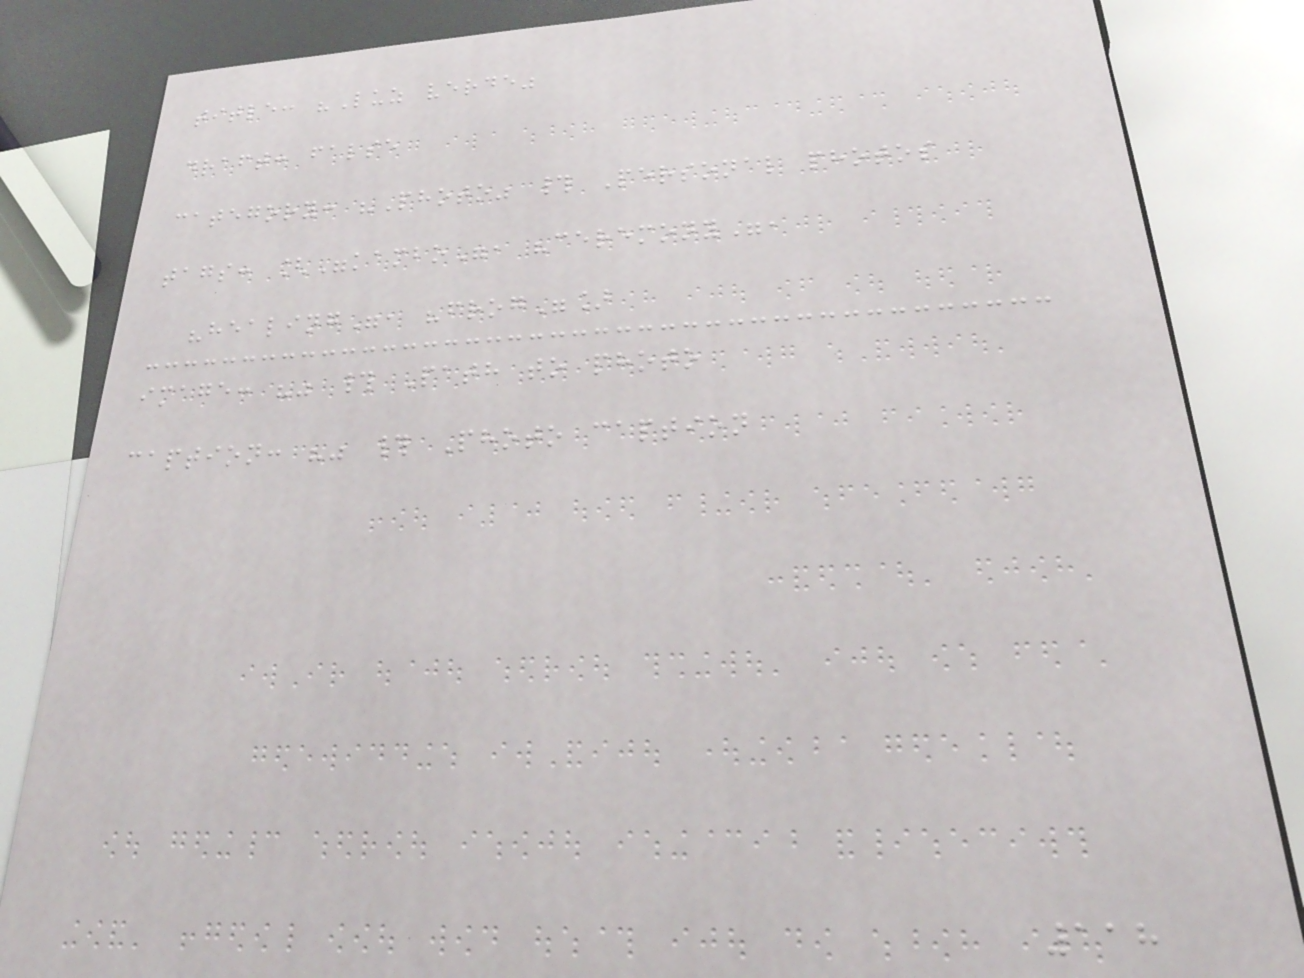title: "Luz verde"
draft: false
category: "Photo" # Personal photos
tags: ["kambo", "ceremony",
"healing", "frog"]
image: "" # Path to photo
caption: "" # Photo caption
118
